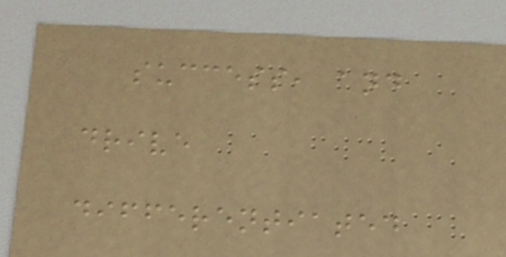success, and
drive
differentiated
